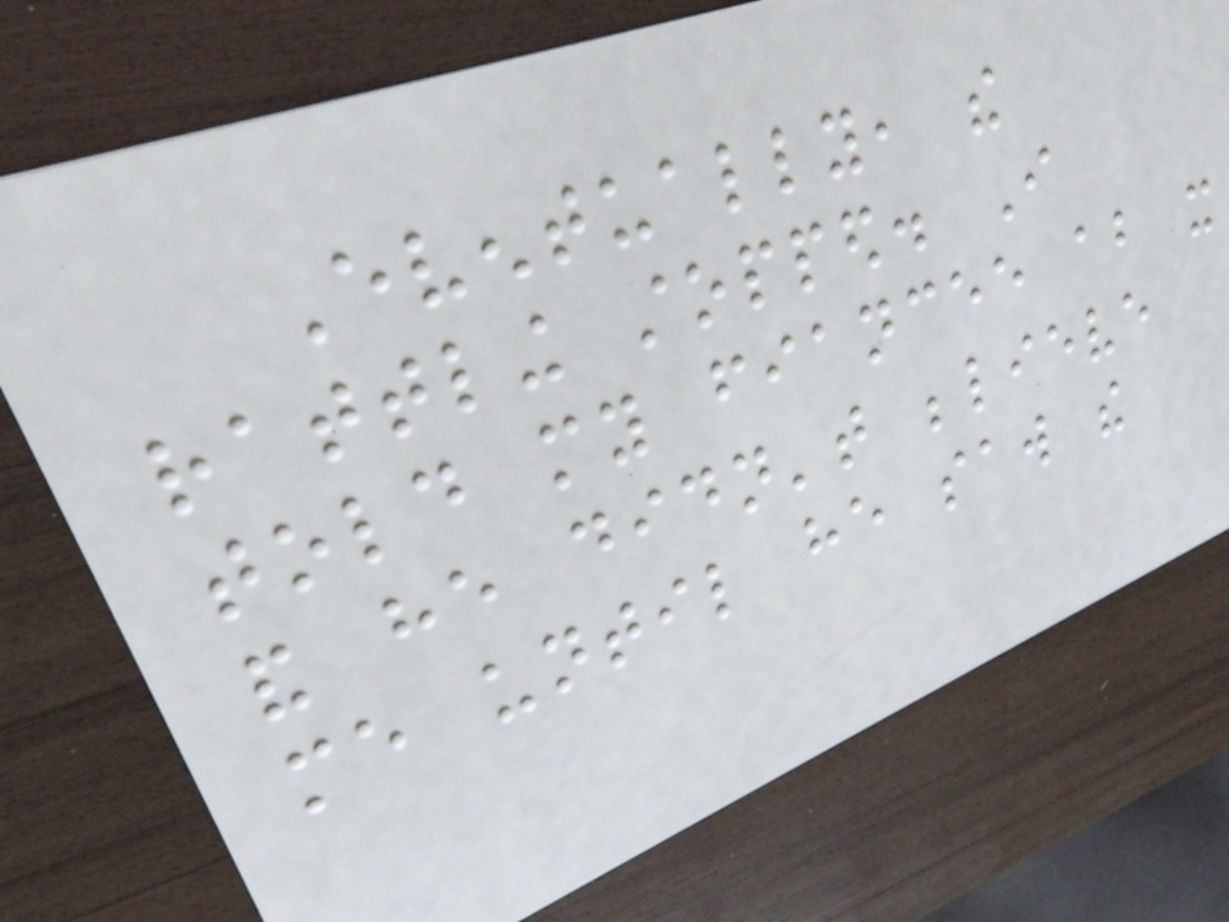Eventually, the
rattling stopped. I
told my fiancee about it
and he didn't believe
me until he saw the
